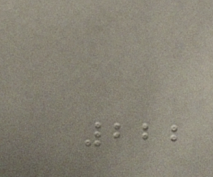222
